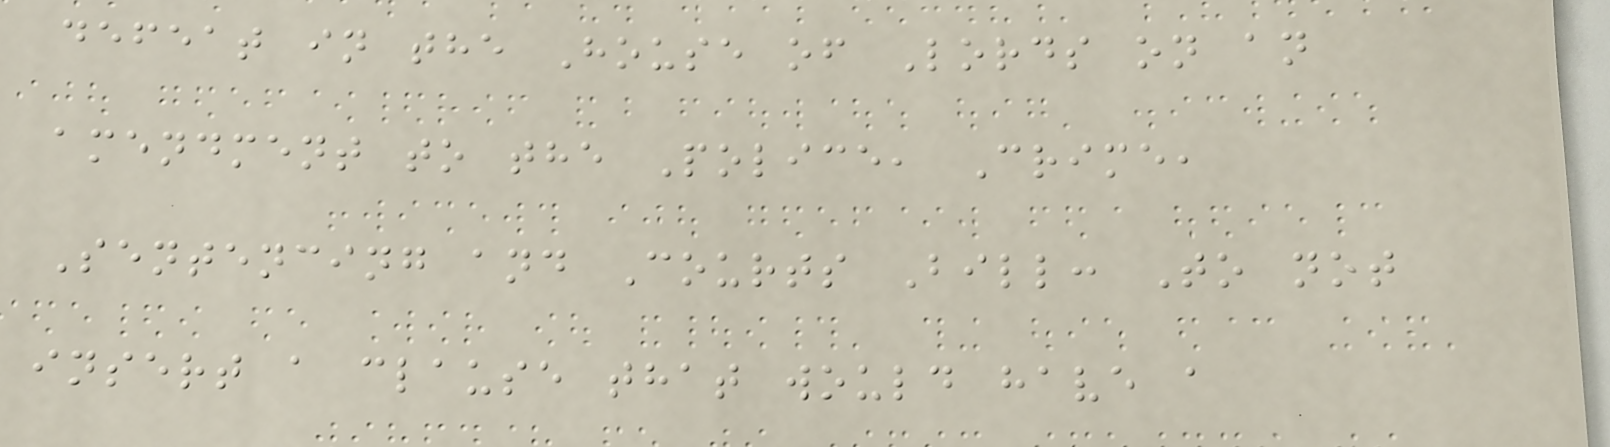defeat in the House of Lords on an
amendment to the Police, Crime,
Sentencing and Courts Bill: To not
insert a clause that would have a
